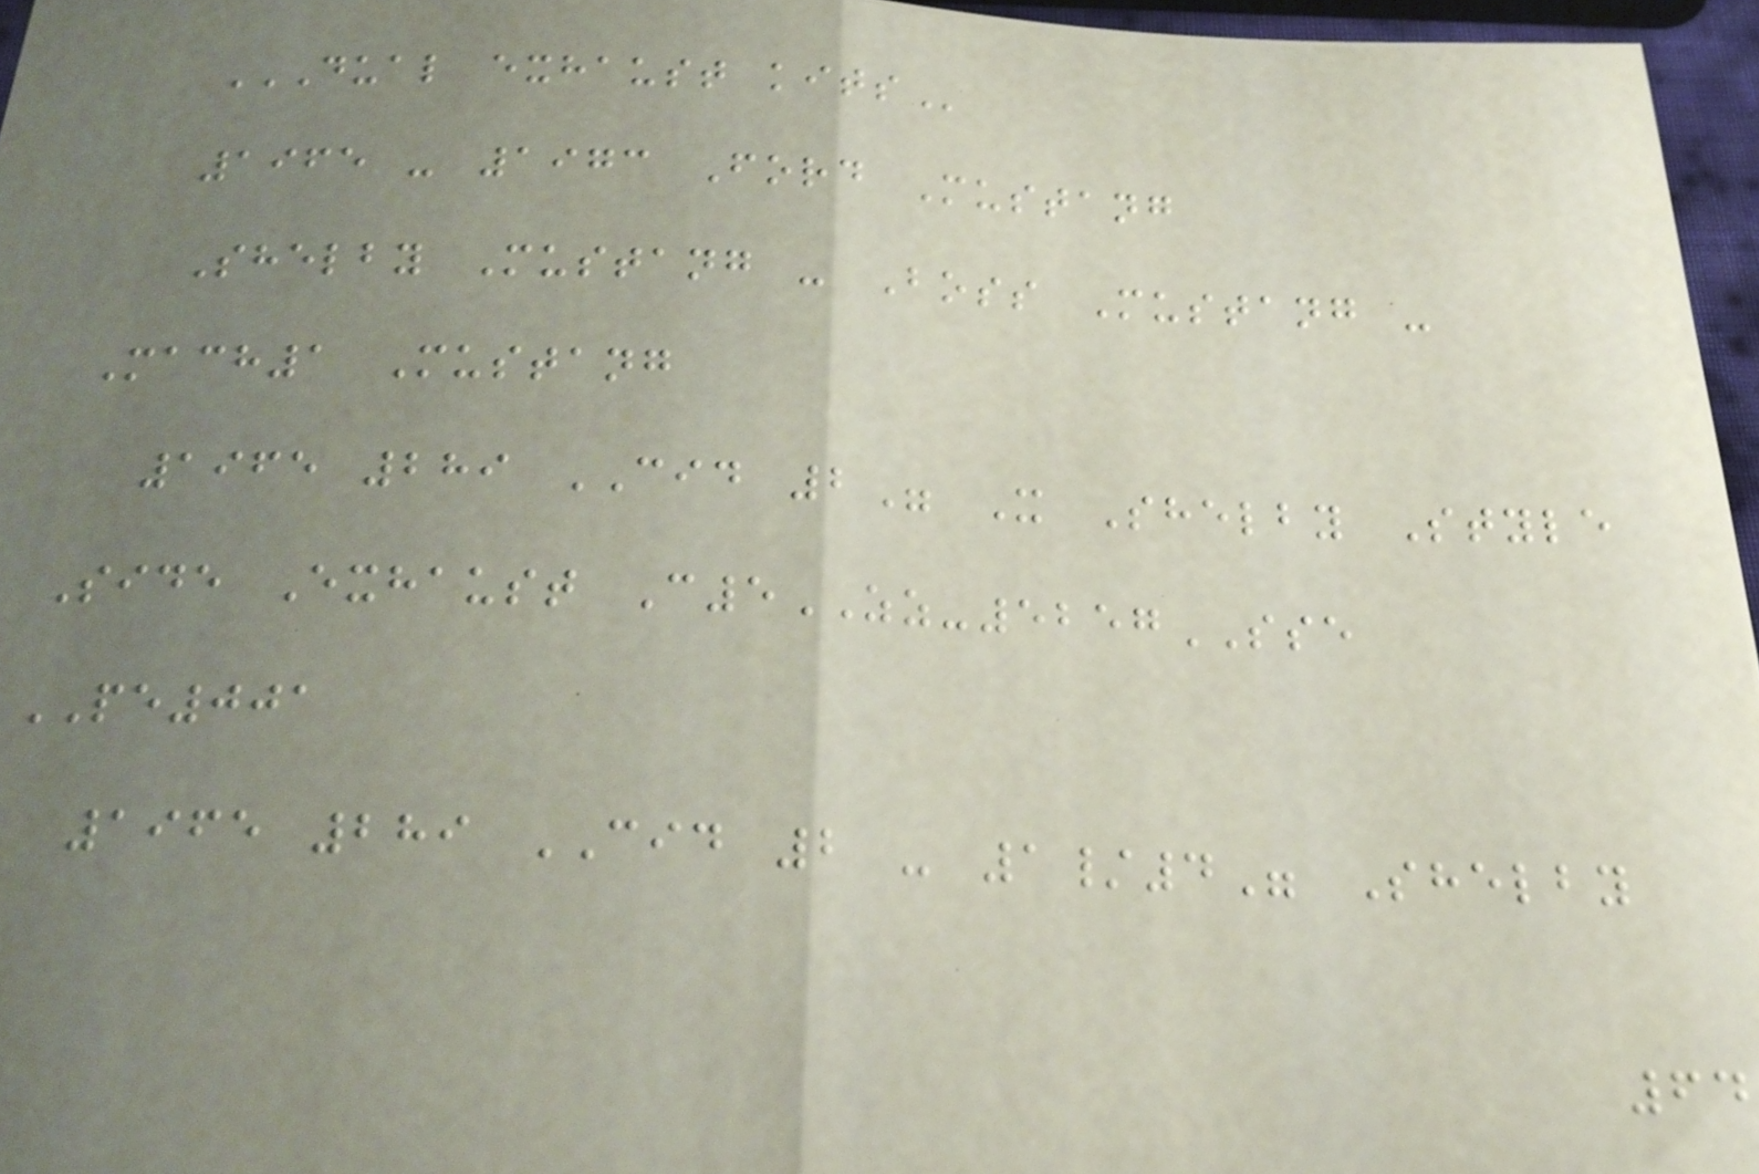DUAL EXHAUST KITS
1965 - 1973 Ford Mustang
Shelby Mustang - Boss Mustang -
Mach1 Mustang
1965 289 CID 2" X Shelby Style
Side Exhaust C5ZZ-5257SSE
PE001
1965 289 CID 2 - 1/4" Shelby
64
